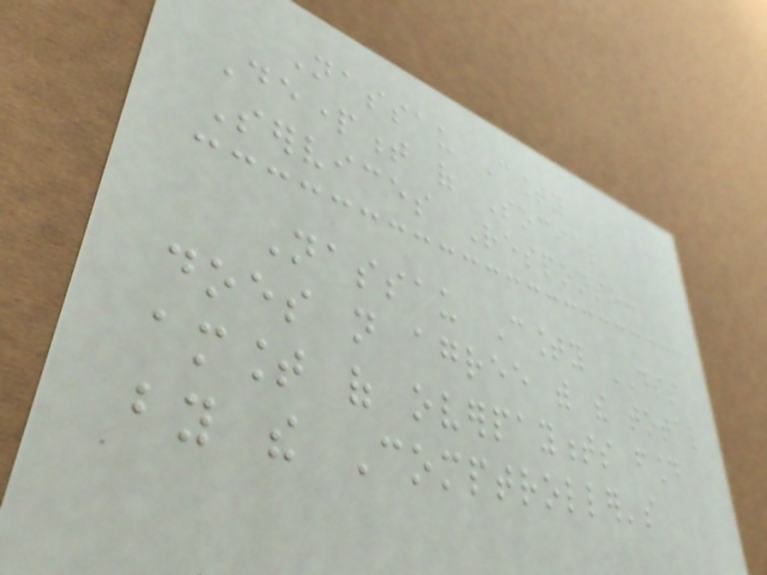Nassau County
Department of Social
Services Response:
Nassau County DSS
does not agree with the total
amount of overpayments found
by the Comptroller's
